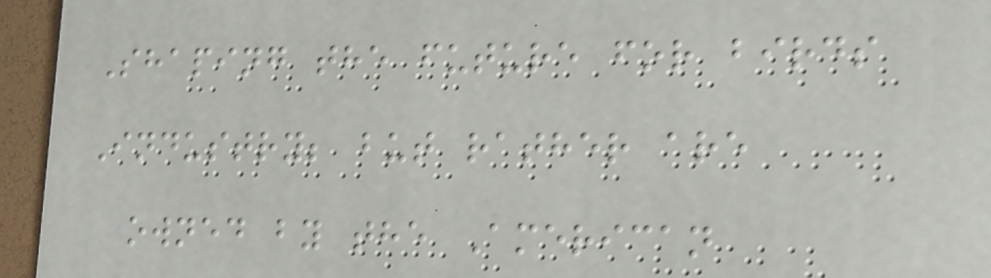Shaping the future for birds
Industry; but rather are
owned by the American
